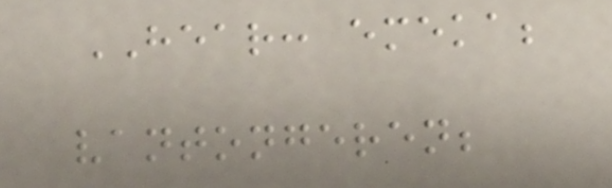HEAR: emeka;
vantongeren;
